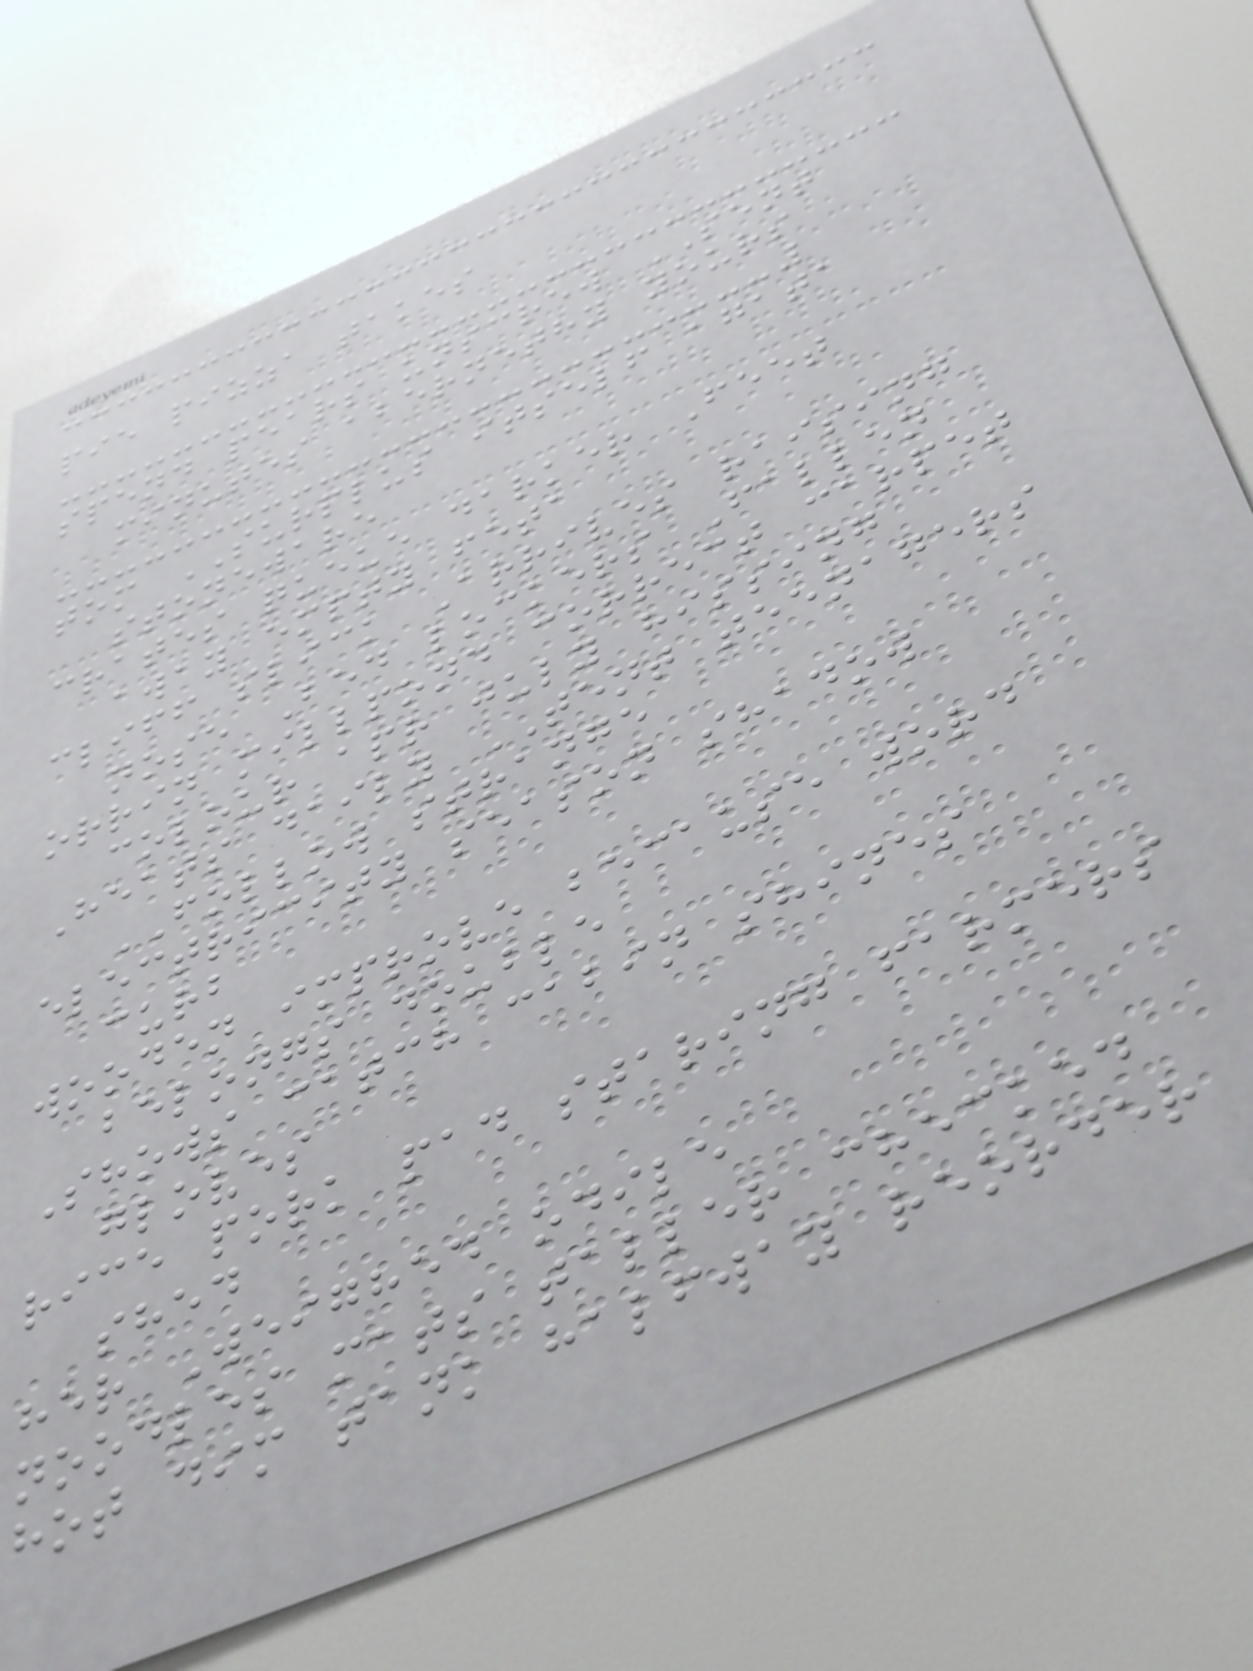pie pizza takes
spend pears unscrew SENT
minutes abernethy yours
tom SURPLUS itself agata
stoneware
crates queue darker Feet
away empty feta
cliff slick Arrives raising
nose Bed lockers Fallen
orrin millpond correct carpet
colour apr july hissing
Heats daily TENT teenagers
FOLLOW strange
electricity season shadow
curb
wooden improve because word
belongs double
Shows catch cabin shines
gloves
rice pork pad staring farmers
shed
her Weighed odile
noodles mats taller checked
hot dim tank halfway reorder
